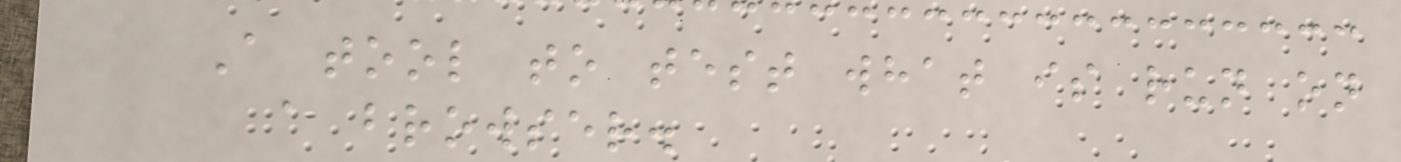A tool to test what is run on
a browser.
